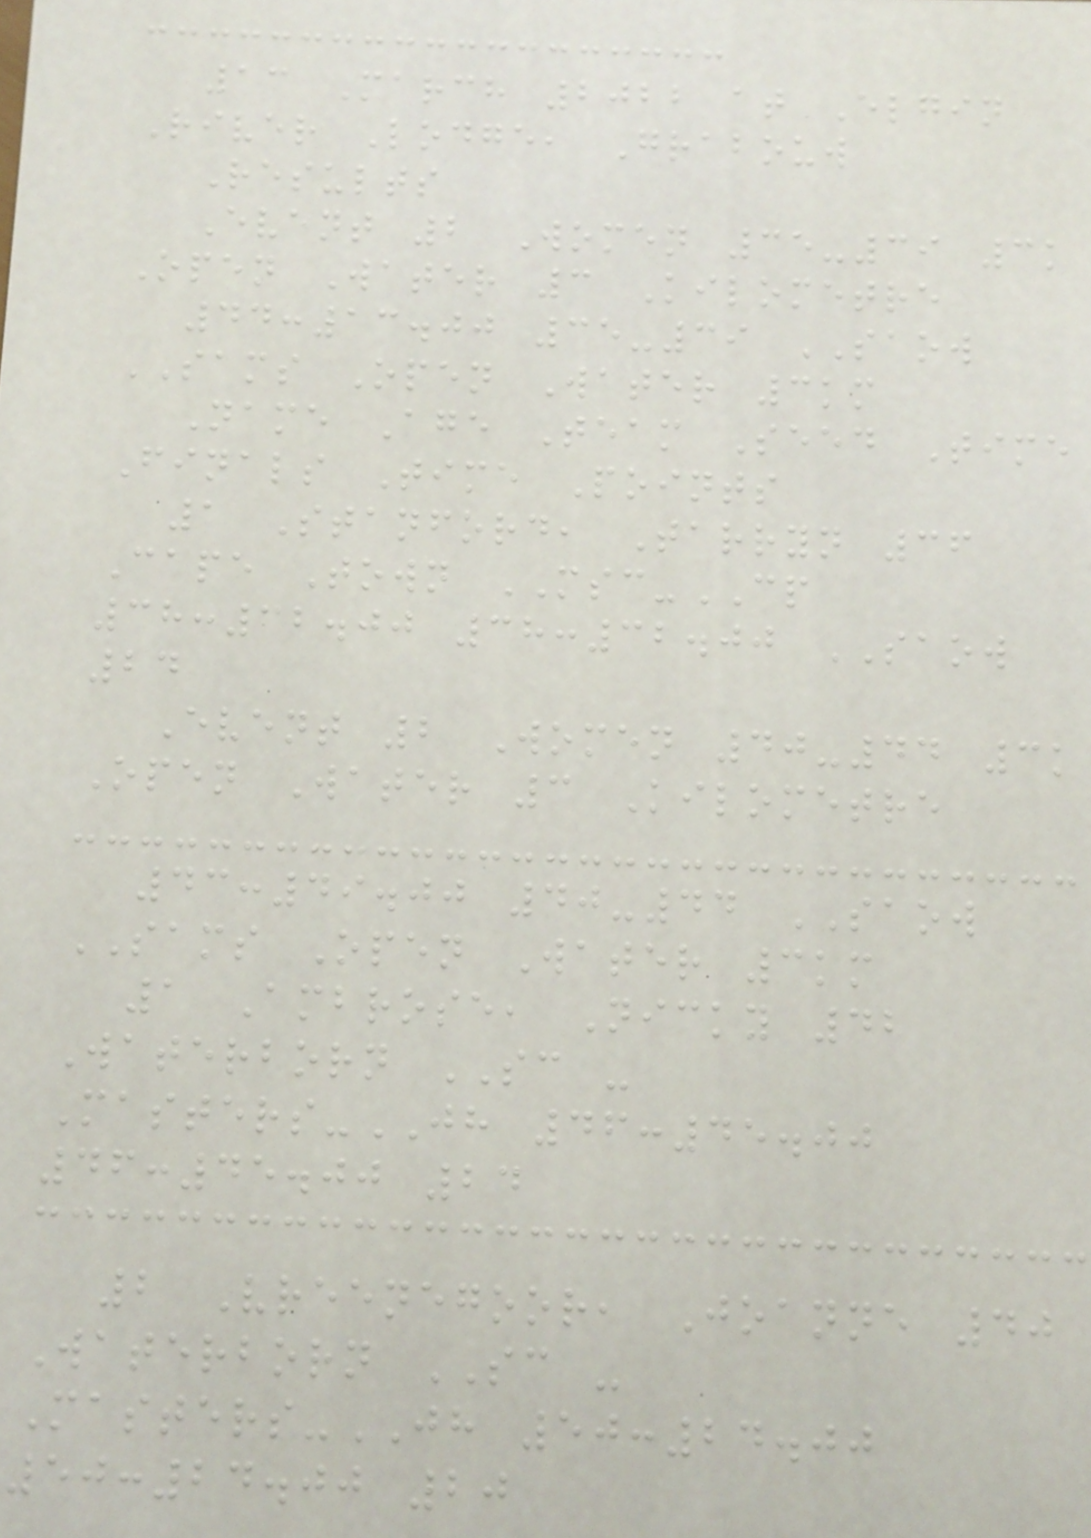13 March 2022 at Elgin
River Lodge, Grabouw
Results
Event 2 Women 35-39 3k
Open Water 3 Kilometre
44:13.00 35-39 SAOW
SAMS Open Water 3km
Name Age Team Seed Time
Finals Time Points
1 Stanford, Tarryn 36
Cape Town MSC-CP
38:32.00 38:32.00 SAOW
24
Event 2 Women 40-44 3k
Open Water 3 Kilometre
43:49.00 40-44 SAOW
SAMS Open Water 3km
1 Ambrose, Nicky 42
Waterborn SC -
Masters-JH 46:45.00
46:45.00 24
2 Vreenegoor, Joanne 40
Waterborn SC -
Masters-JH 50:24.00
50:24.00 20
